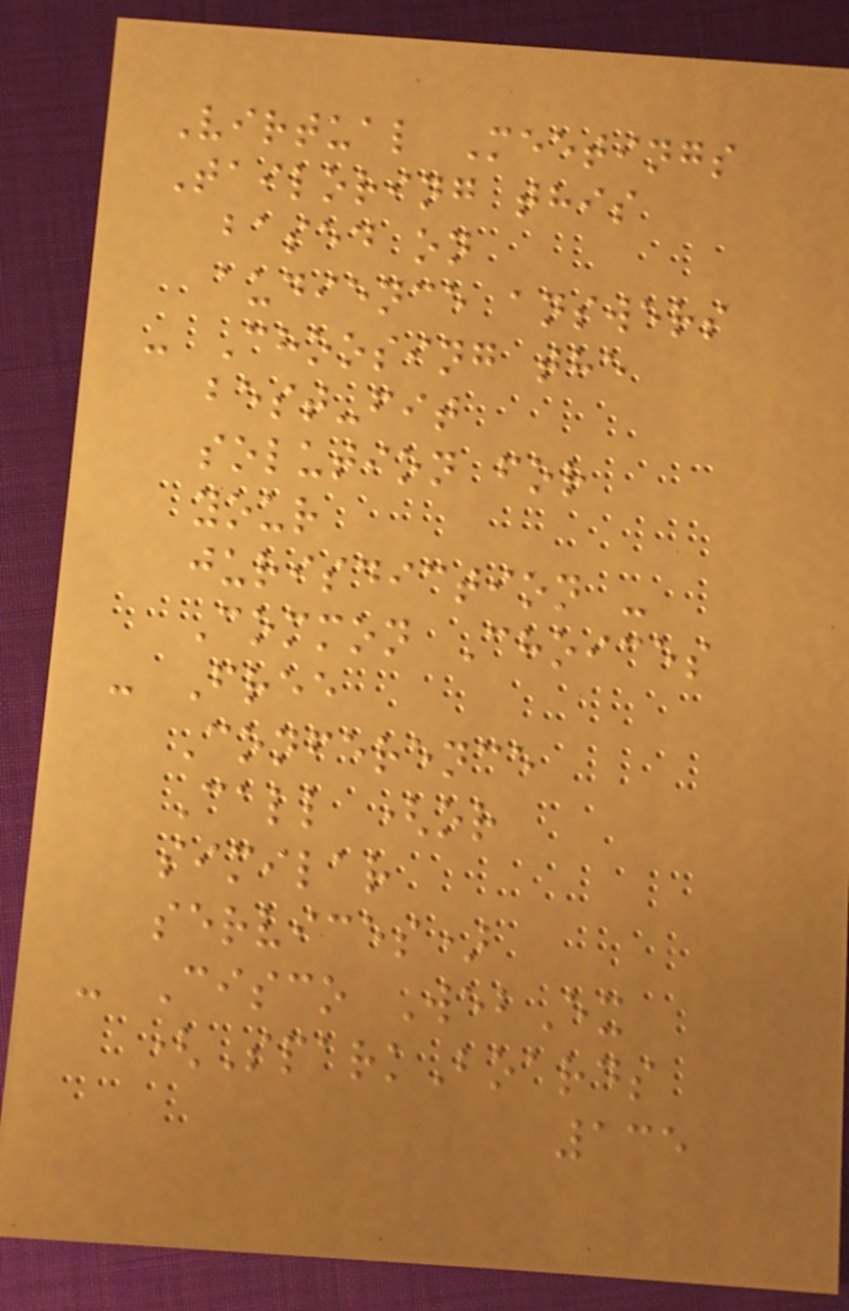Virtual Meetings
Tailoring this
based on
audience answers
- Choosing the
best-fit
solution for
your
jurisdiction -
Common Choices
- Free
Conference
Call (or
similar
services)
- Cisco WebEx
(SparkBoards
135
